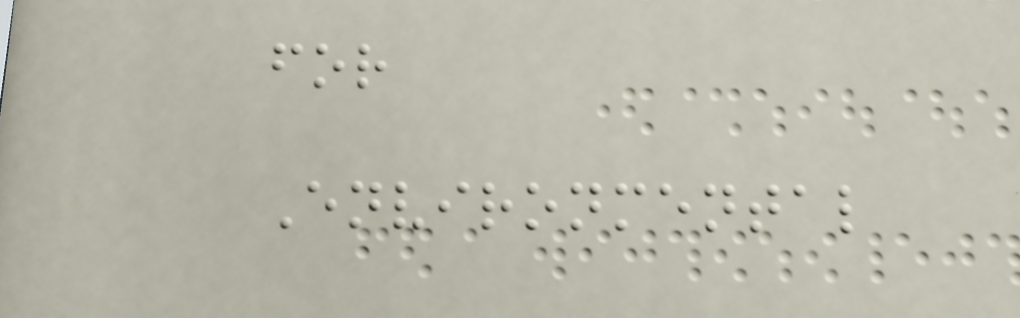for
Environmental
